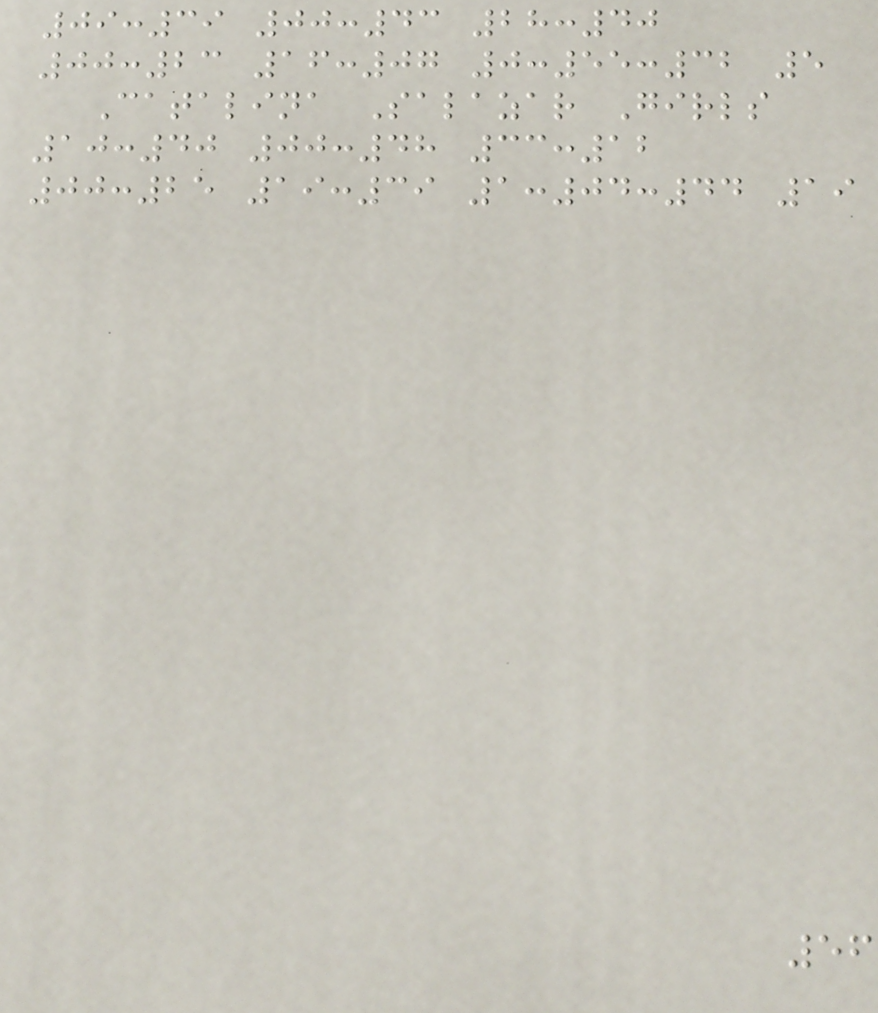09:39 00:43 28:40
00:23 16:07 0:55:32 5
Catalina Salazar Girls
10:40 00:48 33:12
00:25 19:39 1:04:44 19
56
